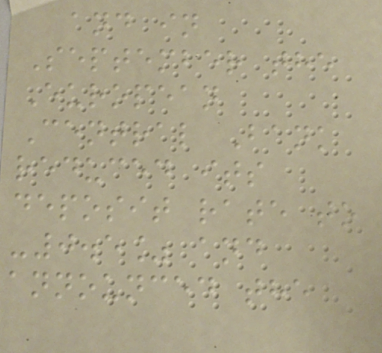and in
September the
European
Central Bank
reduced its
deposit rate to
-0.5% and
announced the
